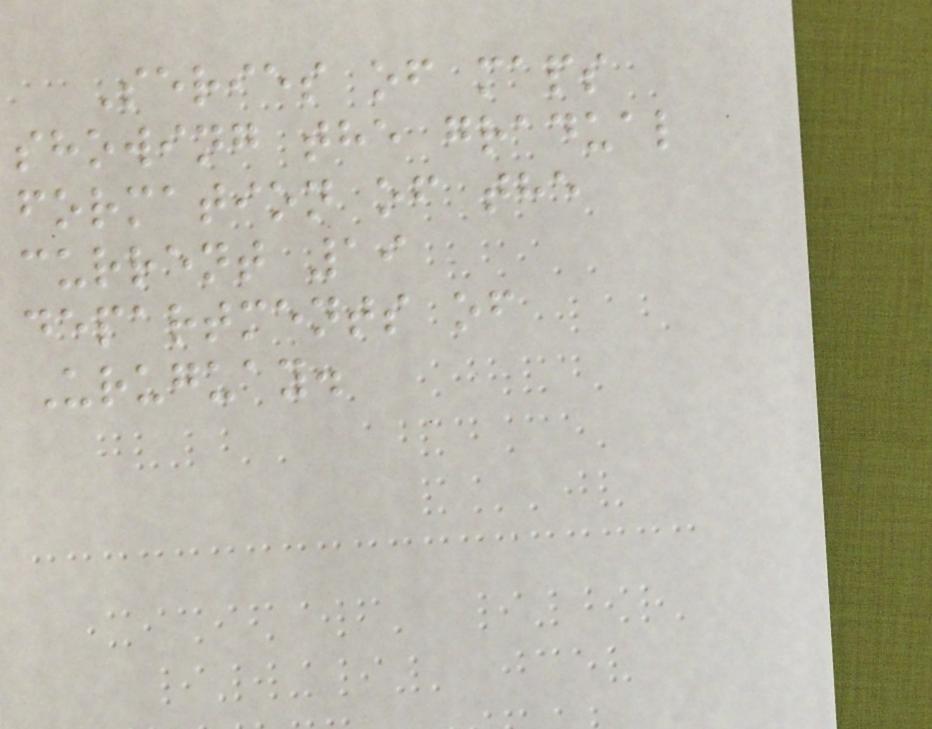Series of maps
showing the gradual
formation of the
current 19
departments of
Uruguay.
